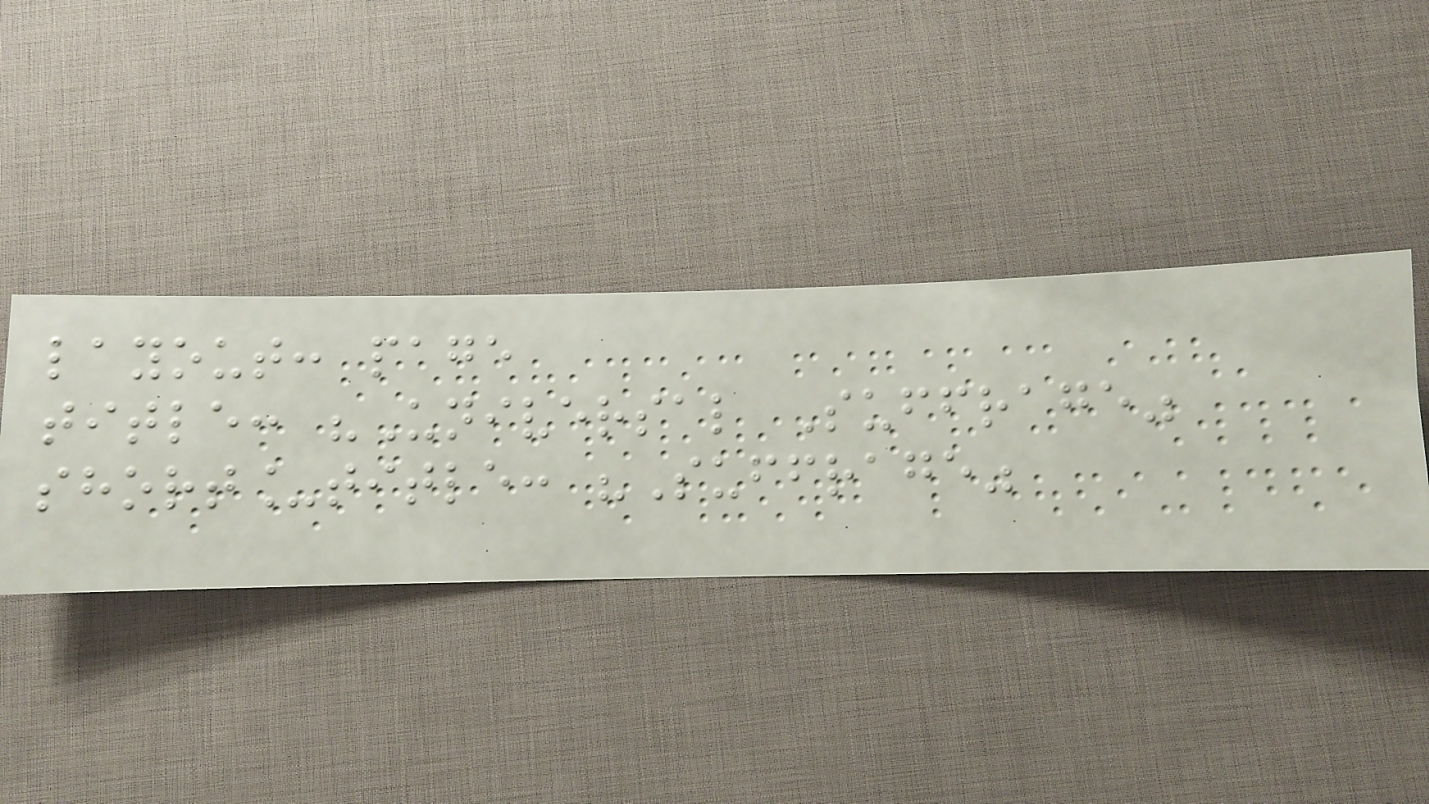layout: page
title: "Universal Suffrage"
short_title: "Suffrage"
